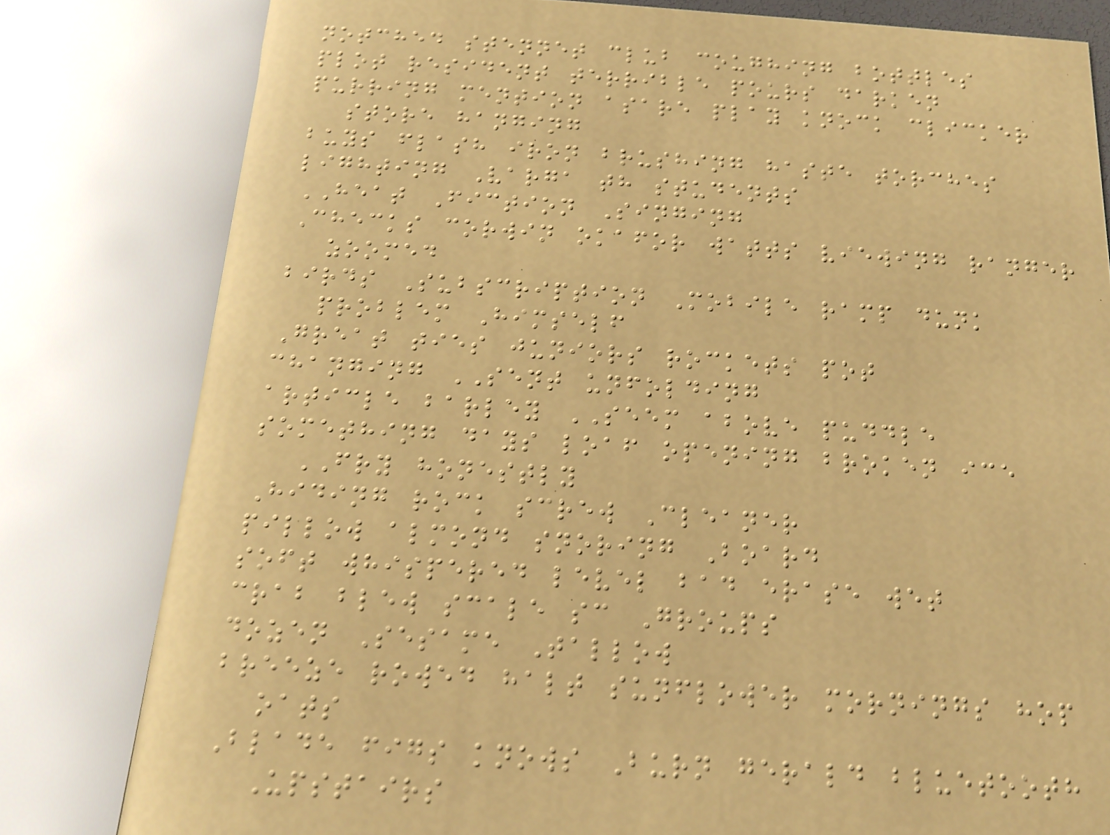notched stennet club coughing bottles
plot resident terrible pours darken
purring mention asare play knock clicker
store hanging
buys flash iron brushing haste torches
lighting Varga th students
HEAT Fiction Singing
Checks corwin okafor watts viewing ranger
zoomed
birds Subscription Mobile ramp dunk
problem Himself
Great ties juniors rockets pot
changing SENT unfolding
article barley SEEM above puddle
something days loaf opening broken ice
FRY honestly
Hiding rock screw Cleaner
pillow almond snoring Board
soft whispered level bad erase wet
crab blew scale sc Groups
dozen Sesame Tallow
breeze rowed halt sunflower mornings hop
oats
Blade figs knows Burn gerald bluetooth
Upstairs
